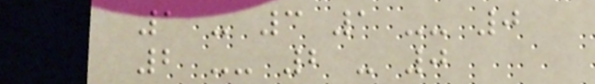1 - 3 1 -- 0
2 -- 2 - 0
